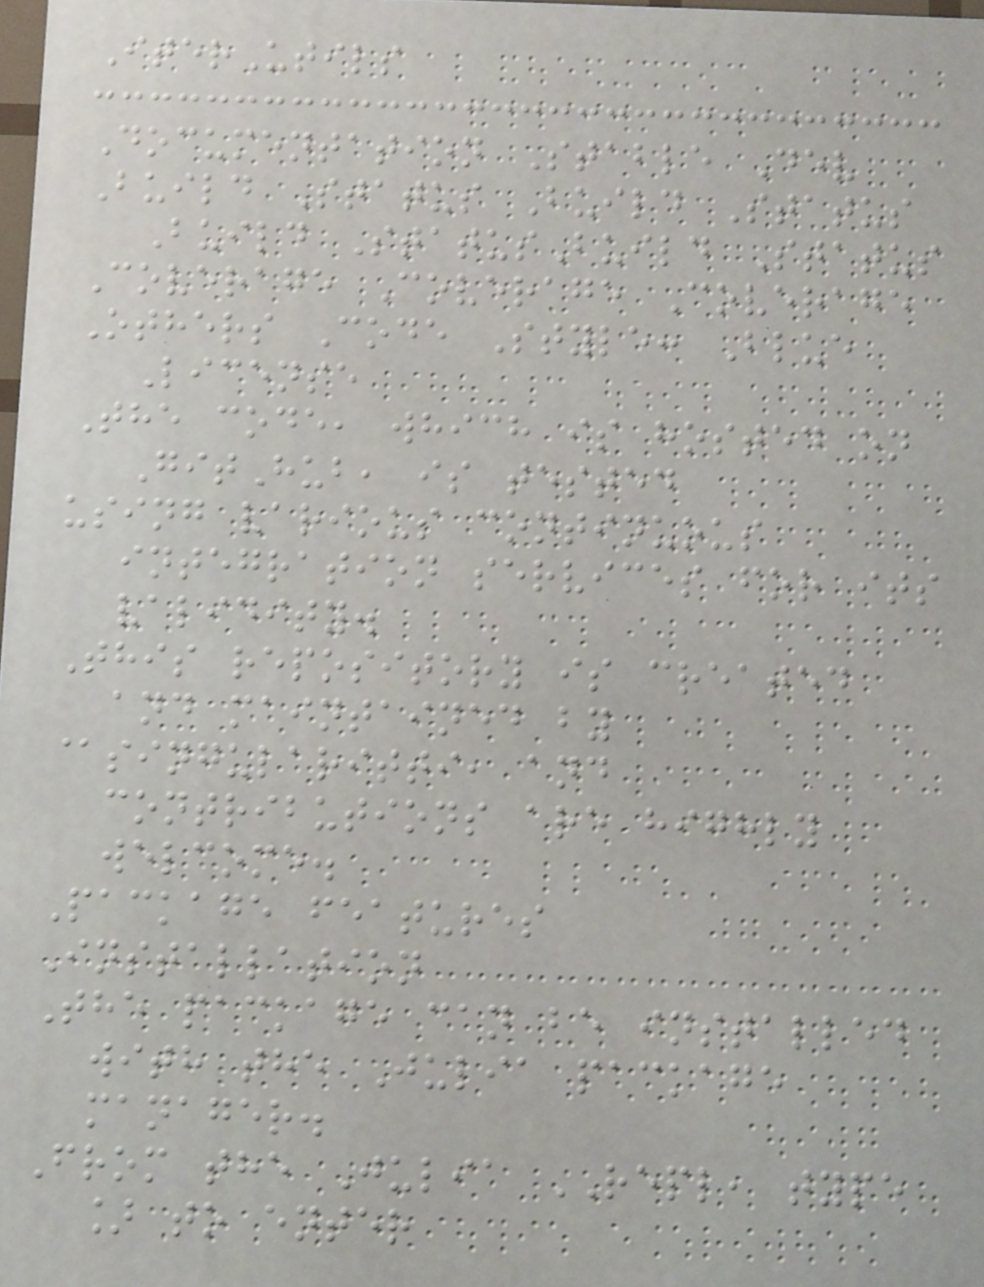IterUtils
Documentation Stable Dev
Build Status Build Status
Build StatusBuild Status
Coverage Coverage Coverage
Others Code Style: Blue
License
The code, which is hosted on
GitHub, is tested
using various continuous
integration services for its
validity.
This repository is created
and maintained by
@singularitti, and
contributions are highly
welcome.
Package features
Installation
The package can be installed
with the Julia package
manager.
From the Julia REPL, type
] to enter
